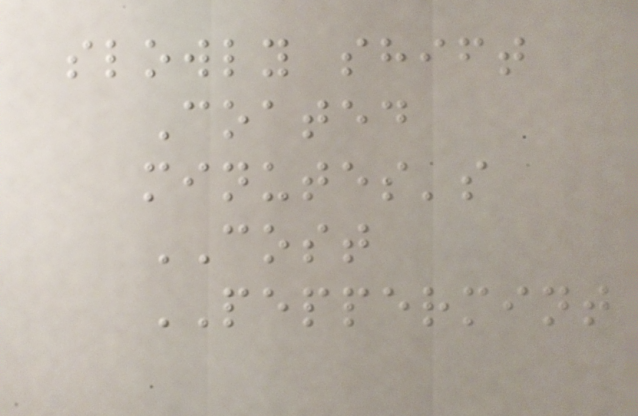slowly shift
Coated
minutes's
COST
PEPPERMINT
